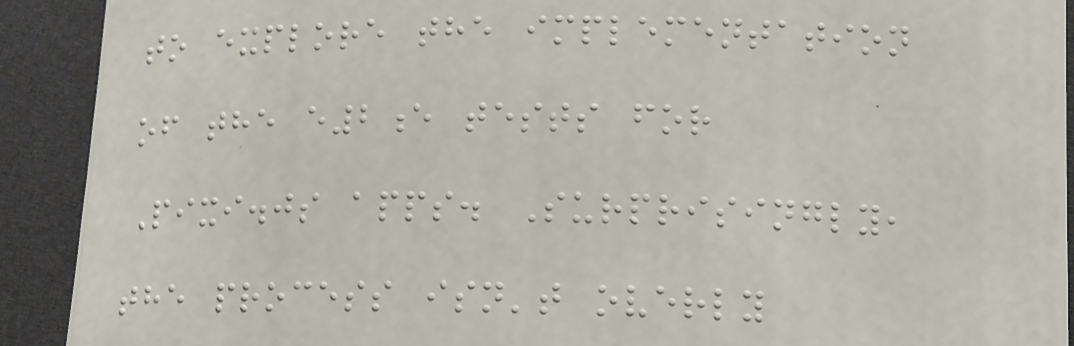to explore the implementation
of the e2e tests for
Pixi.js apps. Surprisingly,
the process isn't overly
